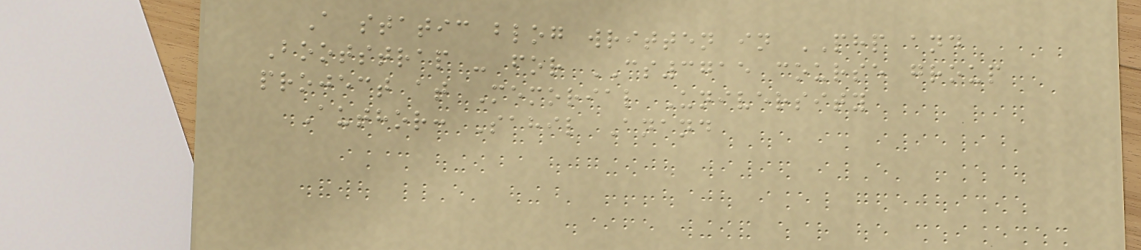A static blog written in PHP and
Bootstrap - for CS3715 course group
project at Memorial University
Author: Sahil Anand
